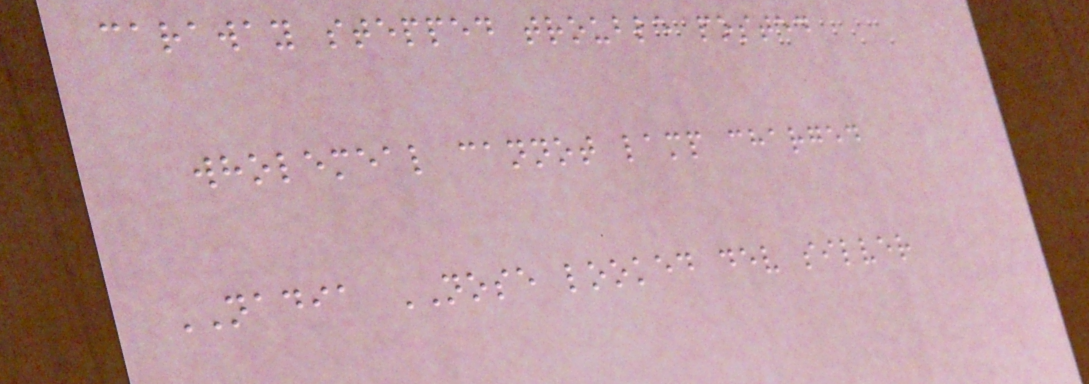caraway stepped trouble posted
wholemeal cannot lamp charged
NADIA NOSE looked dev silver
